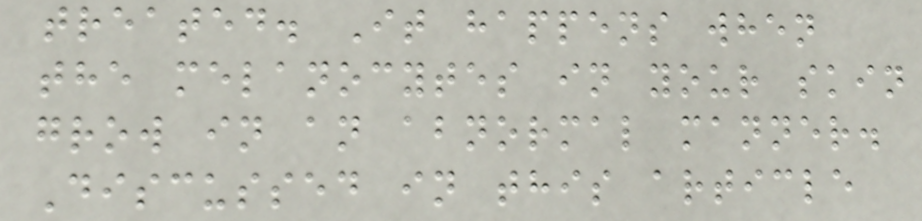treated. It happens when
the melanocytes in your skin
grow in an abnormal manner.
Discussed in this article
